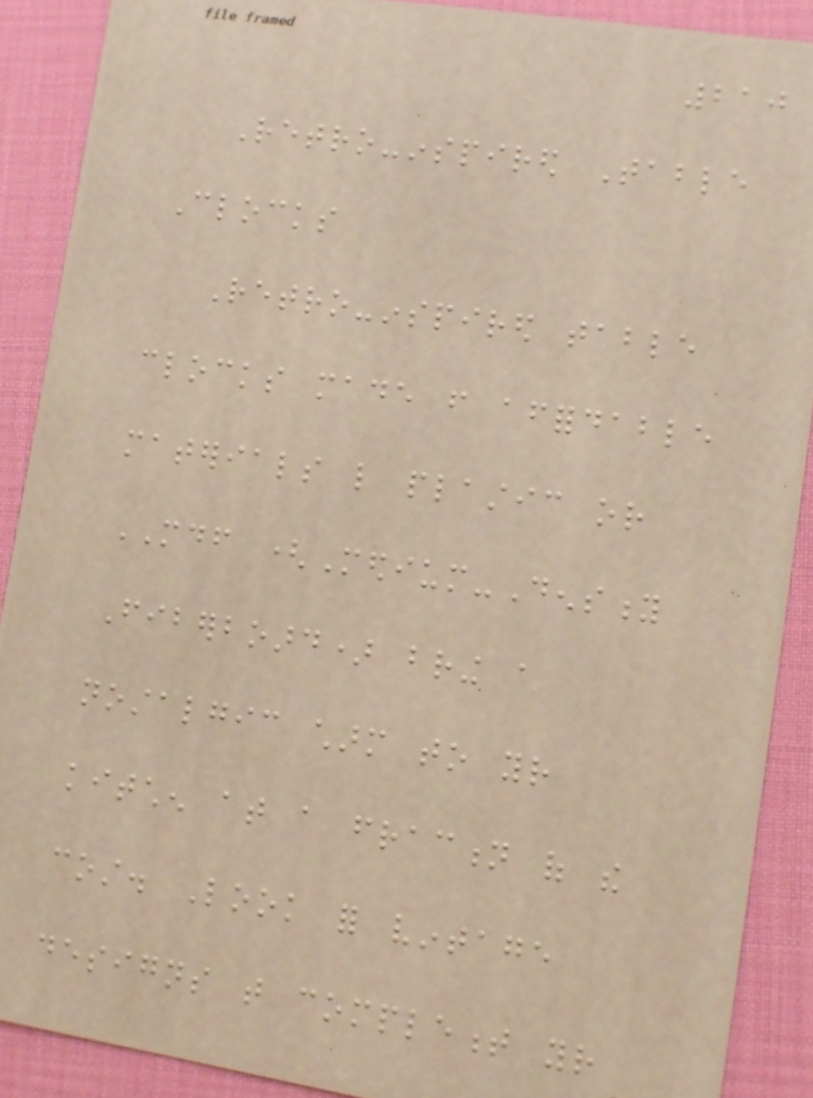210
Retro-inspired Table
Clocks
Retro-inspired table
clocks made from affordable
materials like plastic or
MDF (Medium-Density
Fiberboard) bring a
nostalgic charm to your
kitchen at a fraction of the
cost. Look for vintage
designs that complement your
